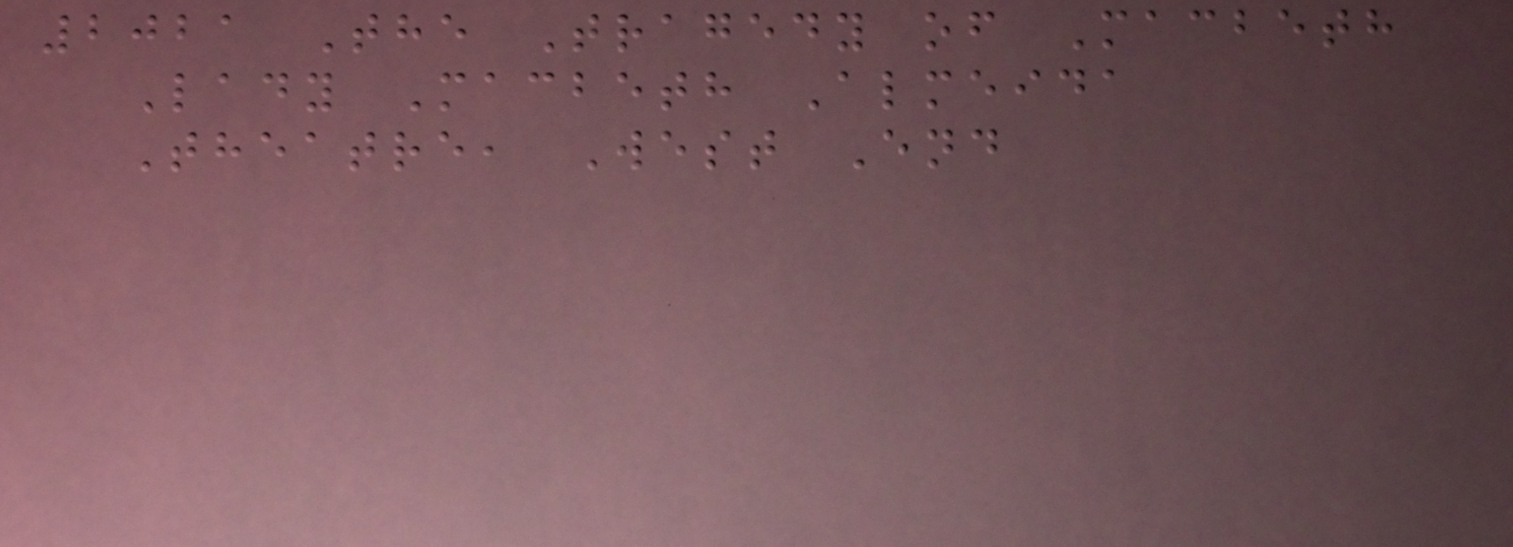2021 The Tragedy of Macbeth
Lady Macbeth Almeida
Theatre, West End
